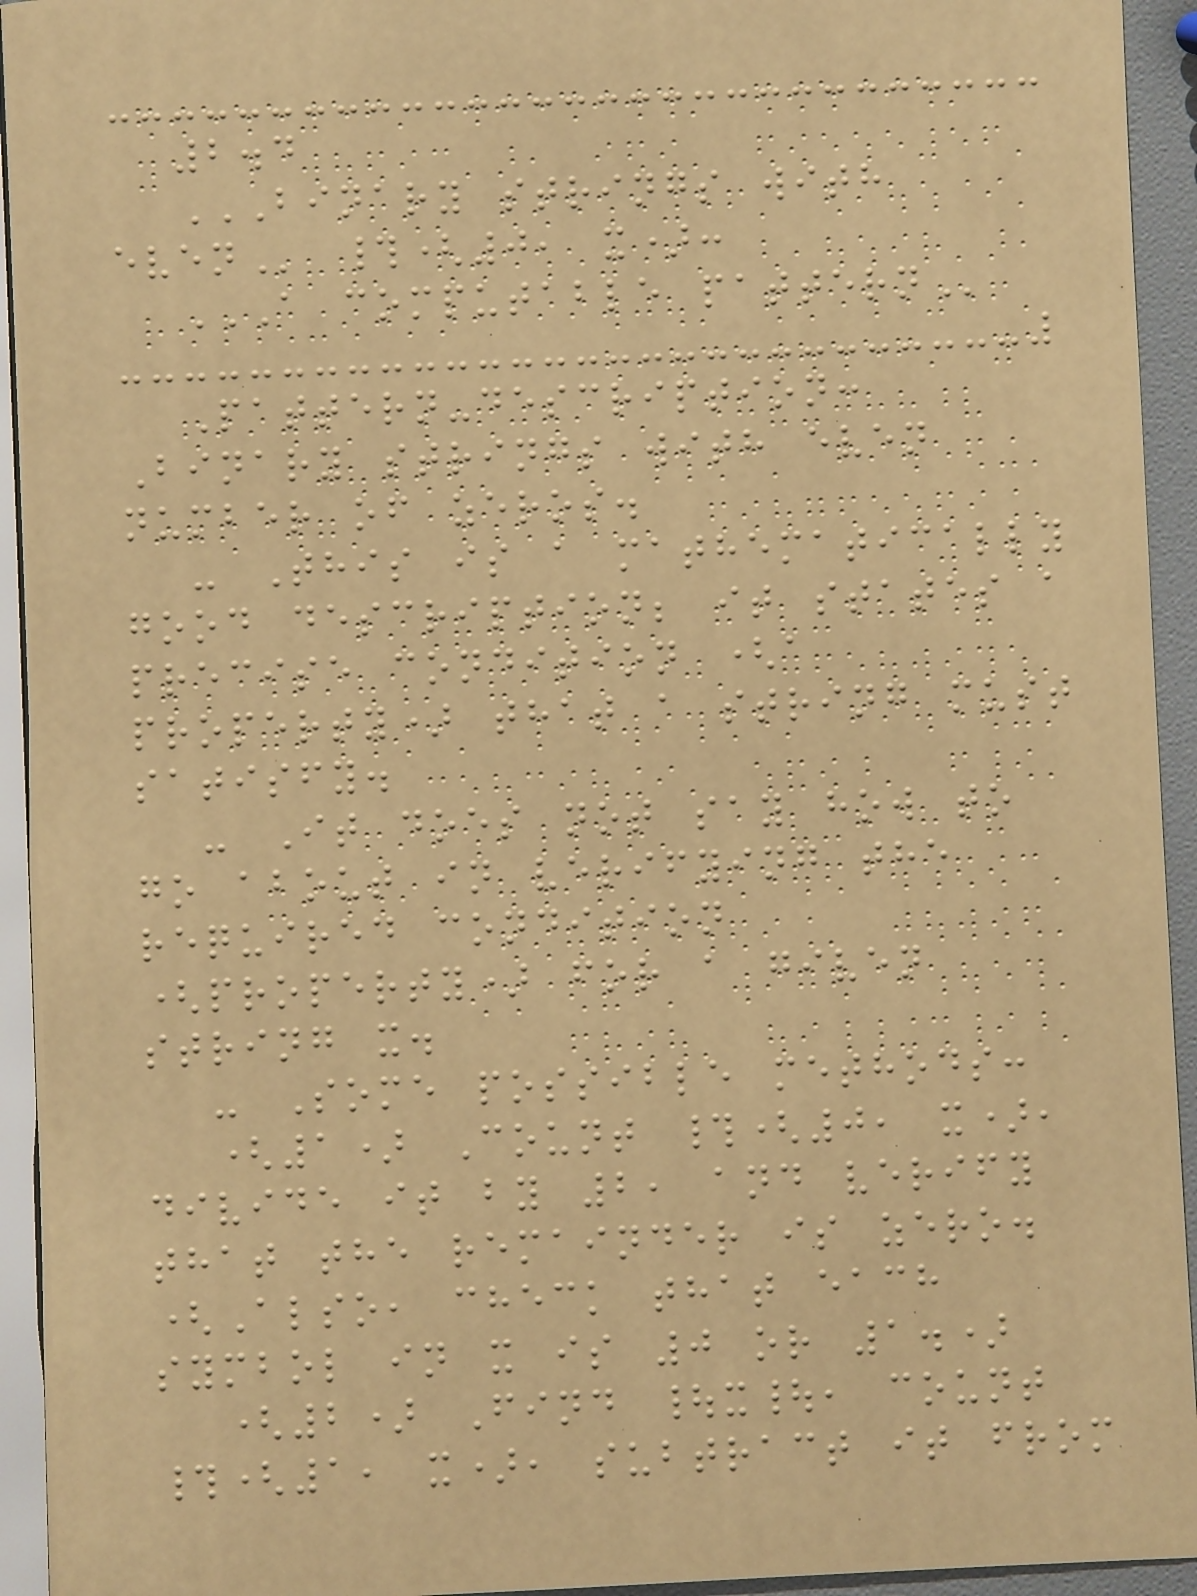2.4
BINARY STRINGS WITH
EVEN #(0, x):
A COMPUTABLE PATTERN
Pattern-description:
Binary strings with even
number of zeros.
- This is a mathematically
good description; it states a
precise condition (a
property) that a string must
satisfy.
- It does not say how to
go about in verifying the
required condition
(property) for a given
string x.
- Some possible methods:
(1) Count #(0, x),
divide it by 2, and verify
that the remainder is zero.
(Also, check that each
symbol in x is 0 or 1.)
(2) Find |x|, count
#(1, x), subtract it from
